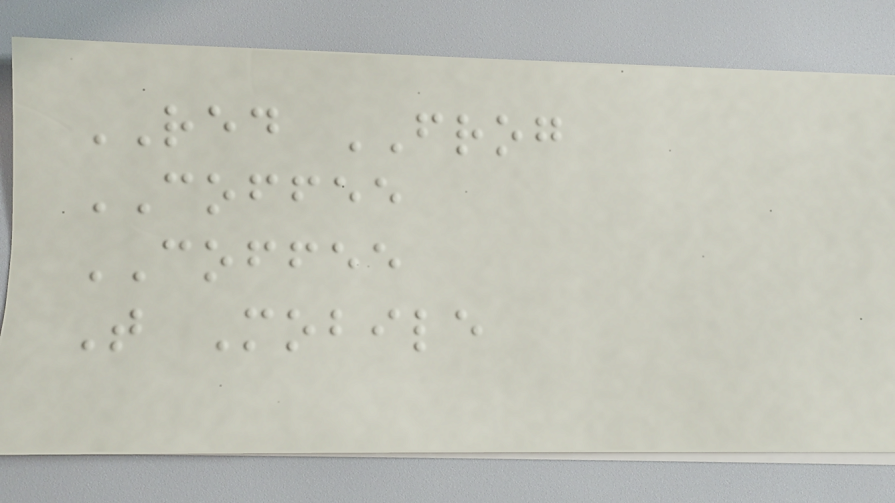RED FROG
COFFEE
COFFEE
T Mobile
